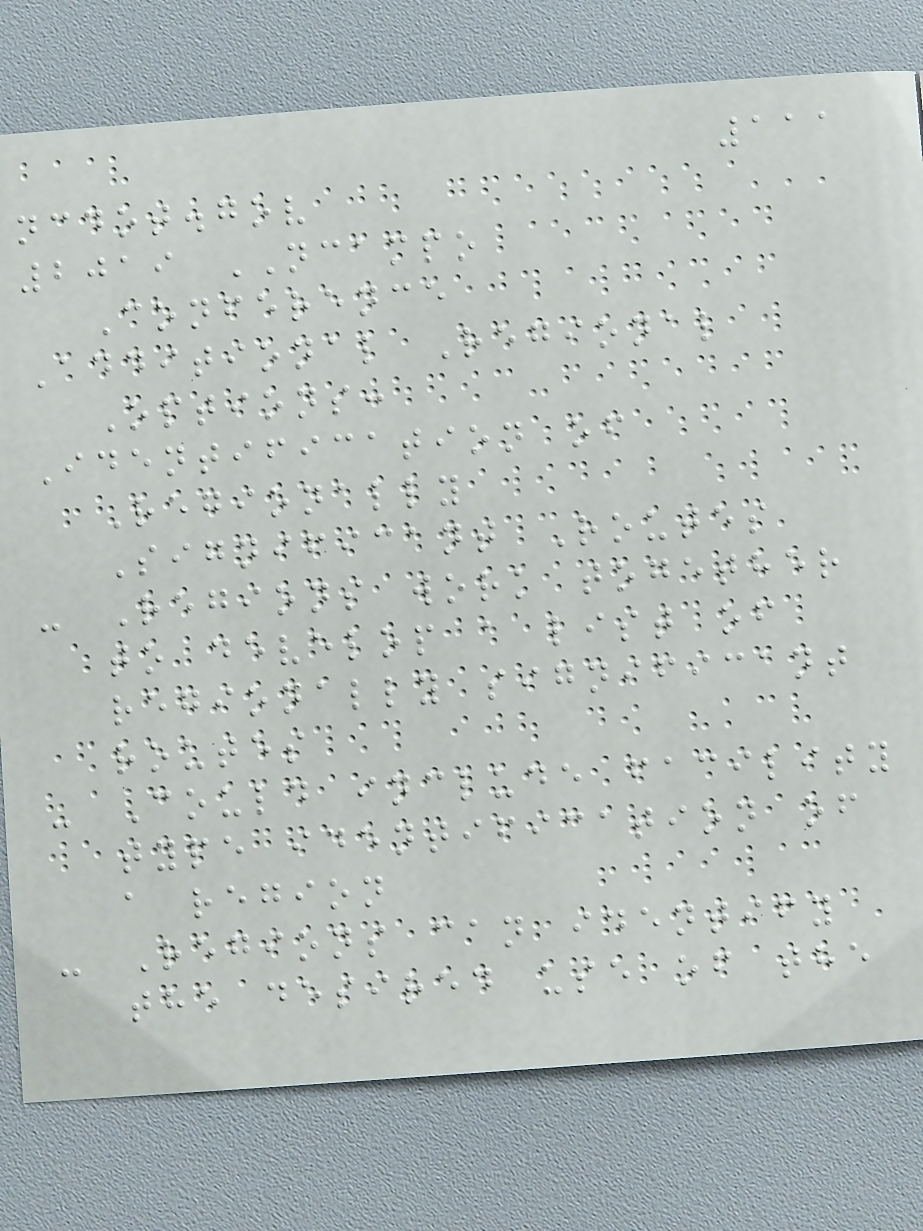111
ncdot.gov
2019 NCAMPO
Conference
Additional Regional
Options:
Identification of
Regionally
Significant Routes
- Regions work together
to develop a list of
regionally significant
routes
- Could include facility
type identification of
a region
- Regions can identify
the desired use of the
